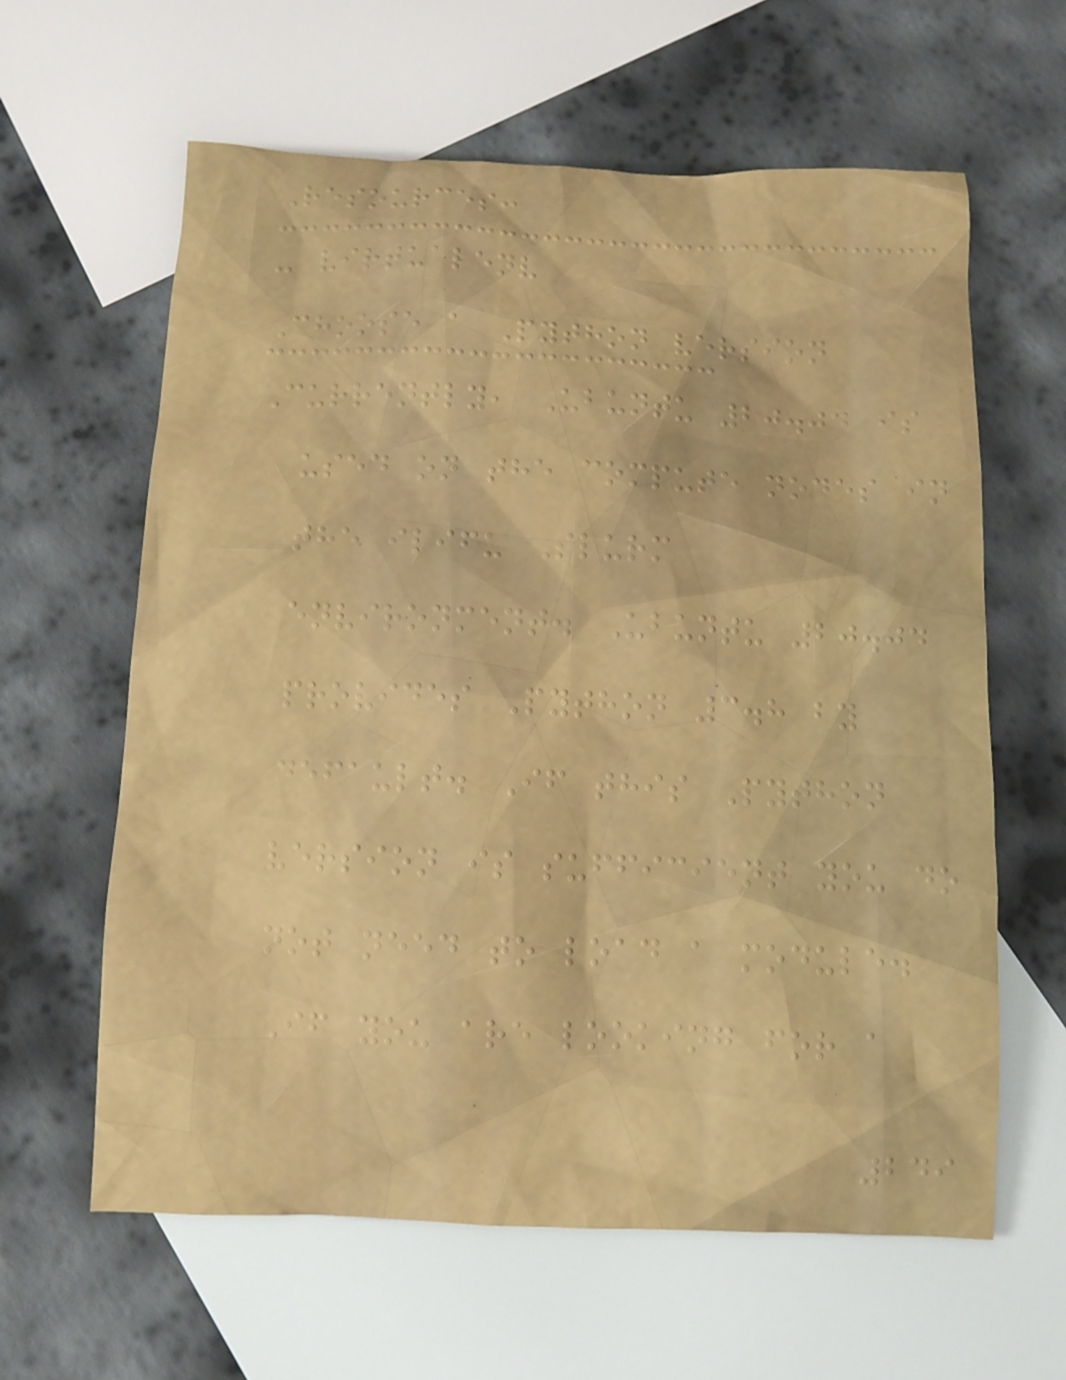Resources:
- virtualenv
Choose a Python version
Currently, Ubuntu 20.04 is
used on the compute nodes in
the ilifu Slurm
environment. Ubuntu 20.04
provides Python 3.8 by
default. If this Python
version is sufficient you do
not need to load a module.
If you are looking for a
249
